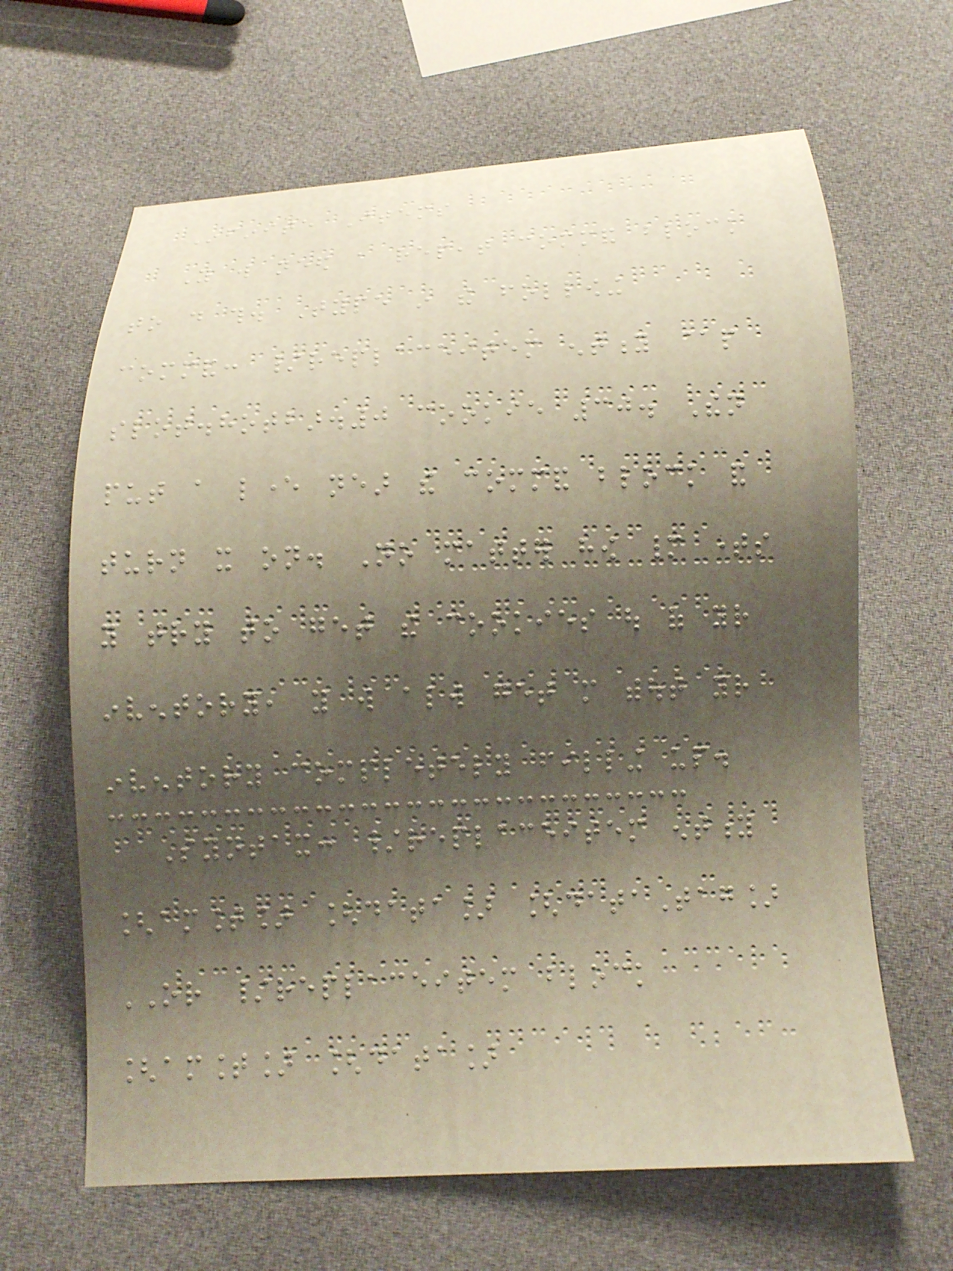Infinite Items
You will need a repeat command block
to do this. Type in the following
command: /replaceitem entity @p
slot.hotbar.0 cookie 30. Then
put a lever near the command block and
turn it on. No matter how many times
you try to get the cookies out of your
inventory, you will always get more without your
inventory completely filling up.
Syntax: /replaceitem entity
[amount] [data] [dataTag]
OR /replaceitem block
[amount] [data]
